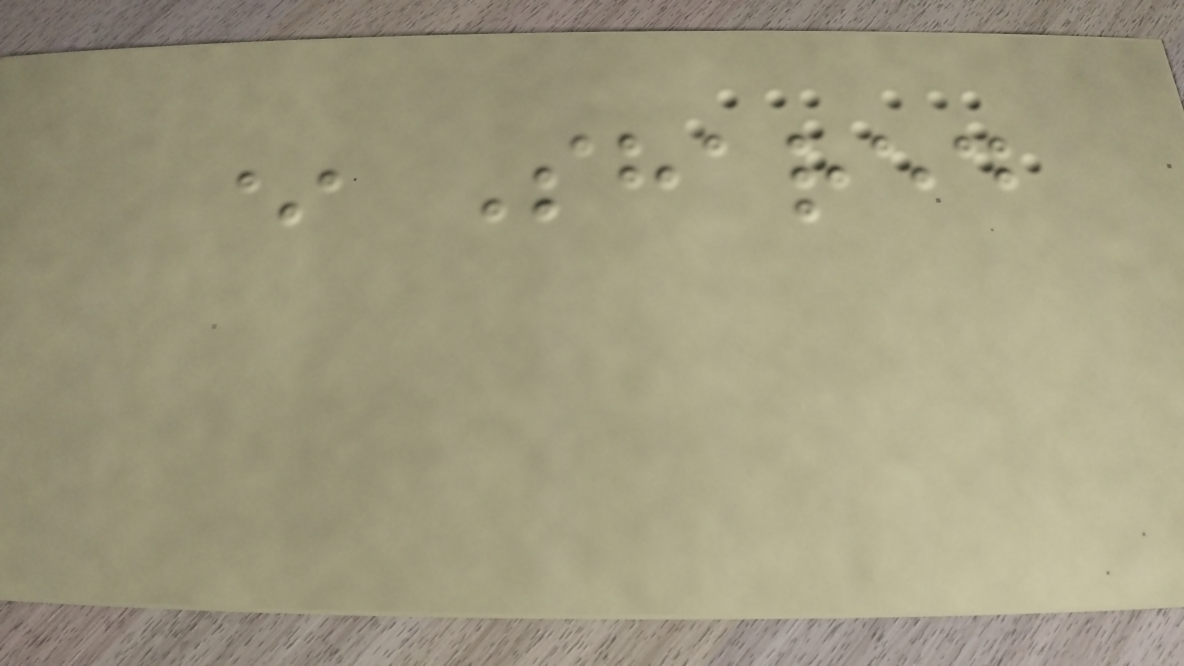* Shared
